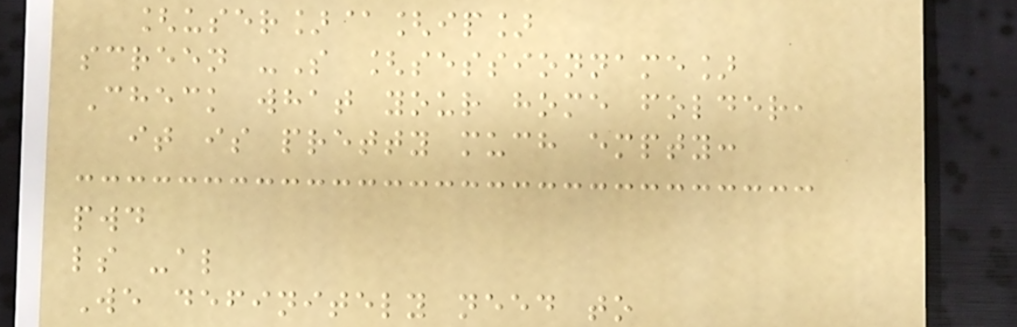[user]@[ip]
screen -S [sessionname]
Check what your home folder,
it is pretty much empty:
pwd
ls -al
We definitely need to
